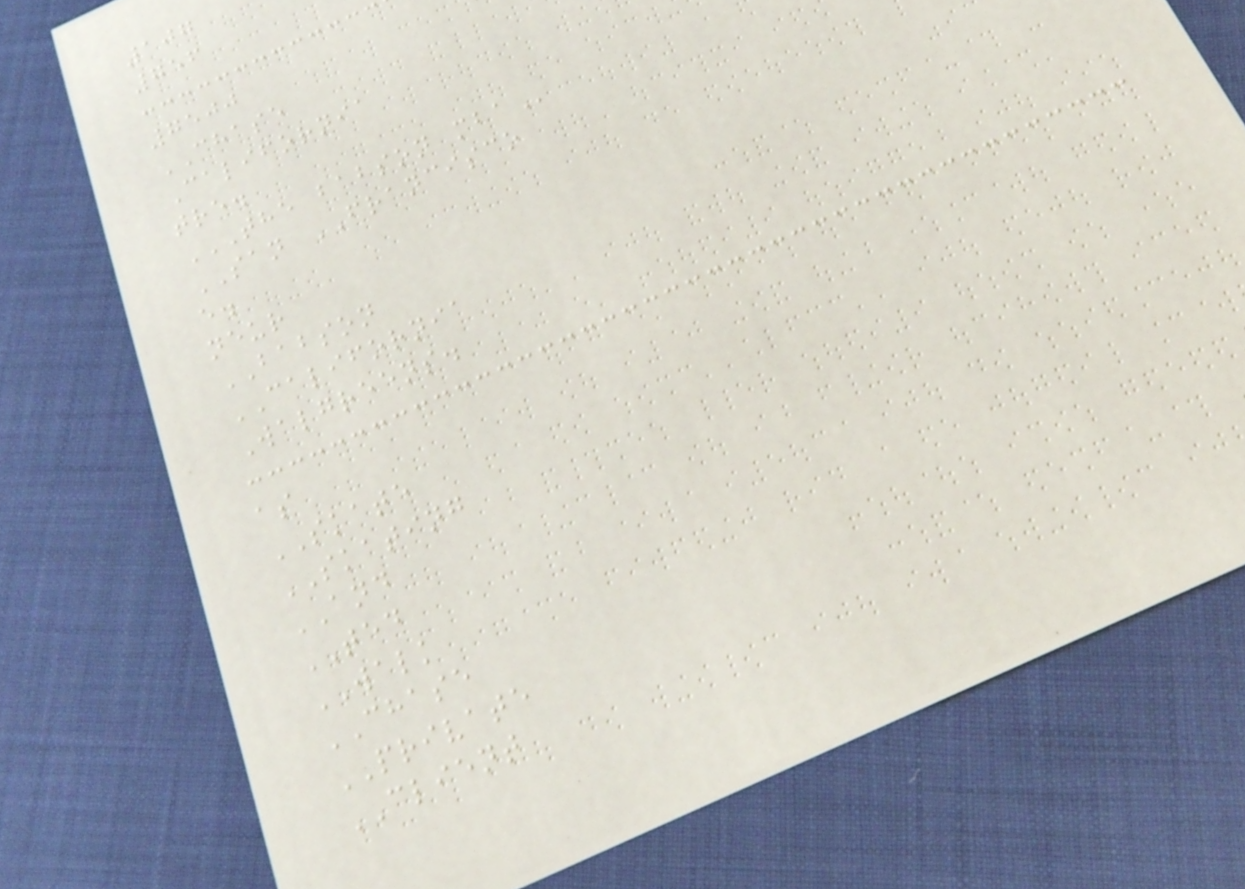107
756
7500
CHASE
California
tre.
THE BABSON MBA
SAN FRANCISCO
e.
neur
BABSON
CALIFORNIA
Walgreens.
as
SKATE
SKATING
AND
TED
WALK
CHASE
PRIVATE
CLIENT
